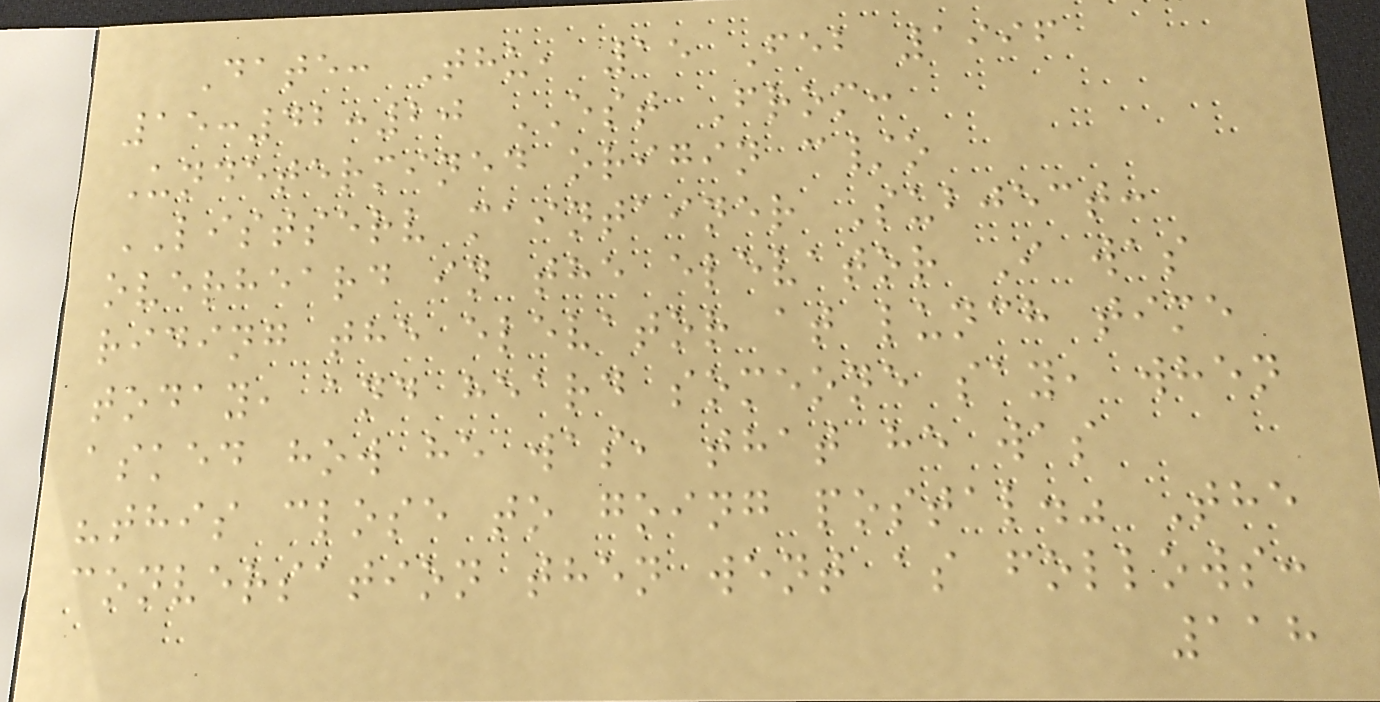Date: Thu, 15 Feb 1996
15:42:20 EST From:
Undetermined origin c/o
LISTSERV maintainer Subject:
overheard in the elevator I was
riding the elevator at lunch time
today, and heard someone say, when
asked how he was, that he was
"this close to going postal." The
conversation then went as follows:
118
